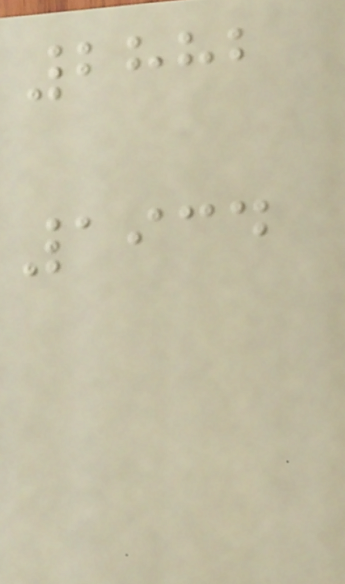2882
1934
